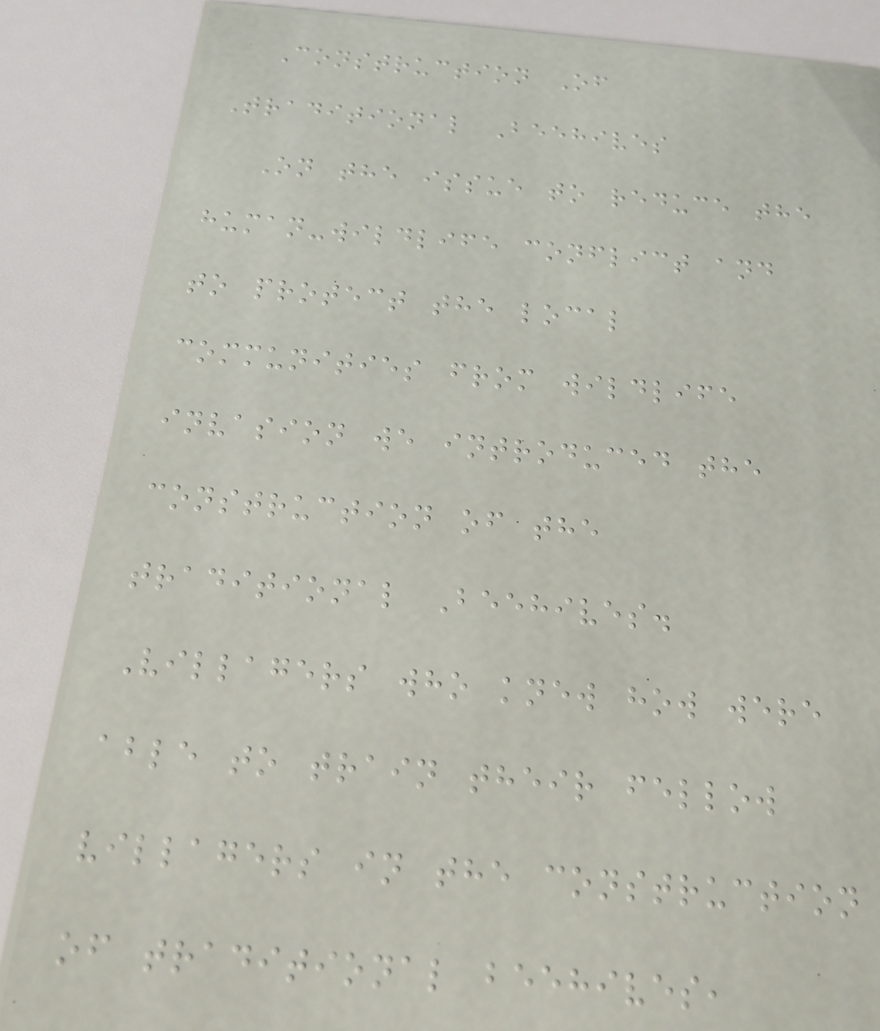Construction Of
Traditional Beehives
On the issue to reduce the
human-wildlife conflict and
to protect the local
communities from wildlife
invasion we introduced the
construction of the
traditional Beehives.
Villagers who knew how were
able to train their fellow
villagers in the construction
of traditional beehives,
